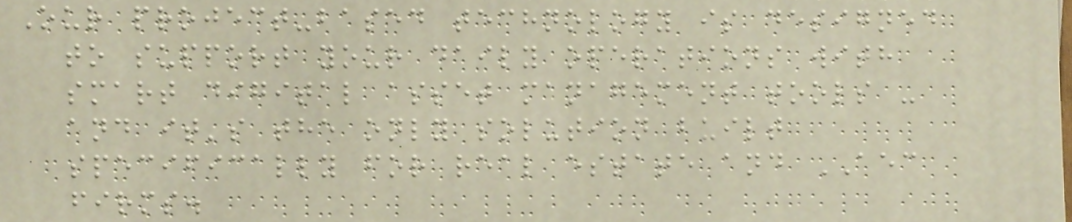Our project-based technology is designed
to support your daily operations with
smart digital asset management tools -
and it's the only solution built
specifically for real estate and AEC
firms.
